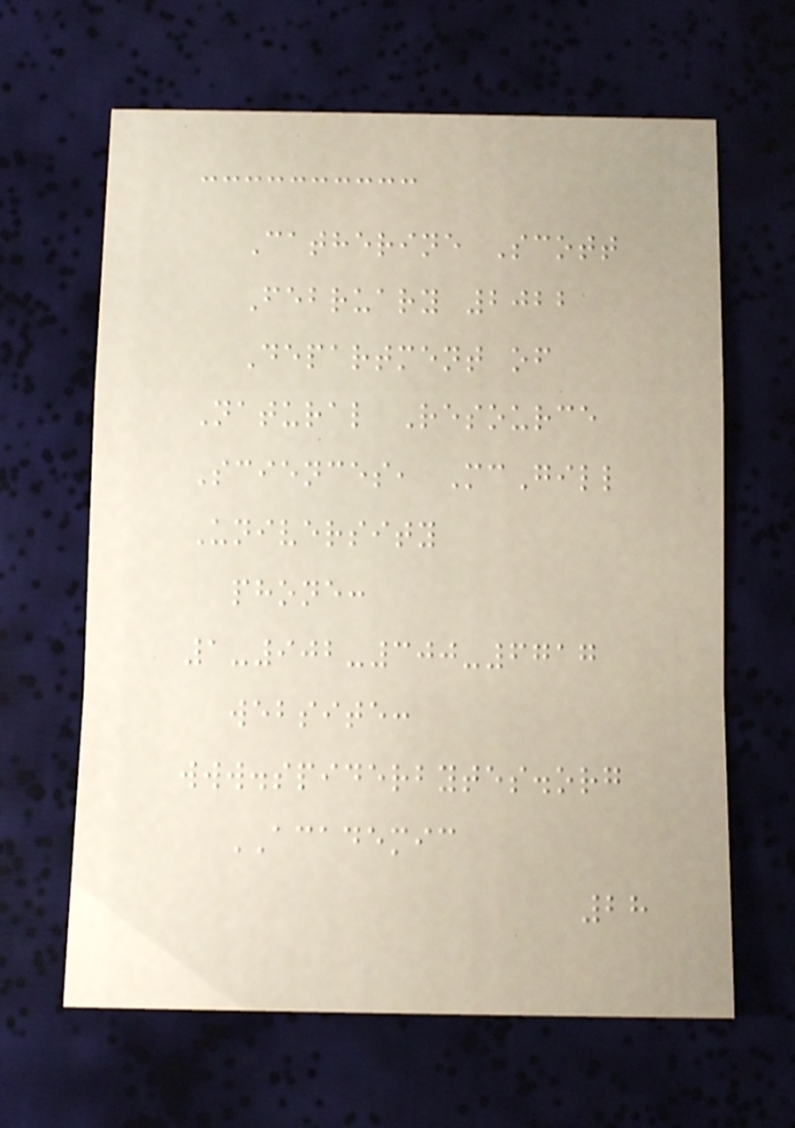Catherine Scott
February 2022
Department of
Natural Resource
Sciences, McGill
University
phone:
1-902-300-6717
website:
www.spiderbytes.org
ACADEMIC
28
